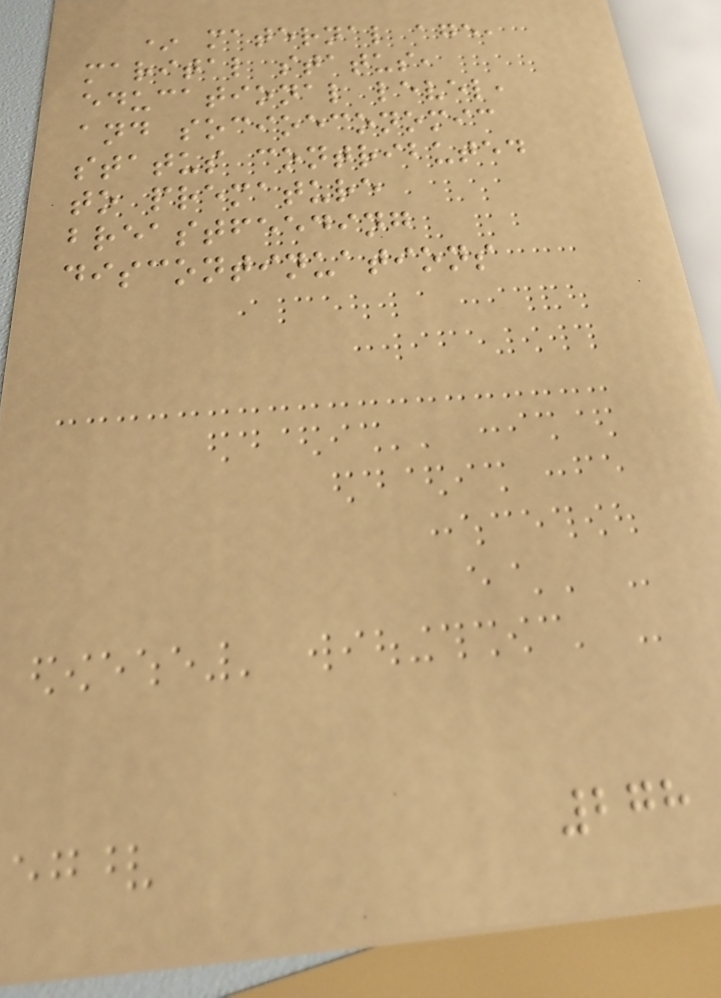* maternal age,
marital status,
educational level,
and socioeconomic
status contributed
to premature
breastfeeding
discontinuations
278
